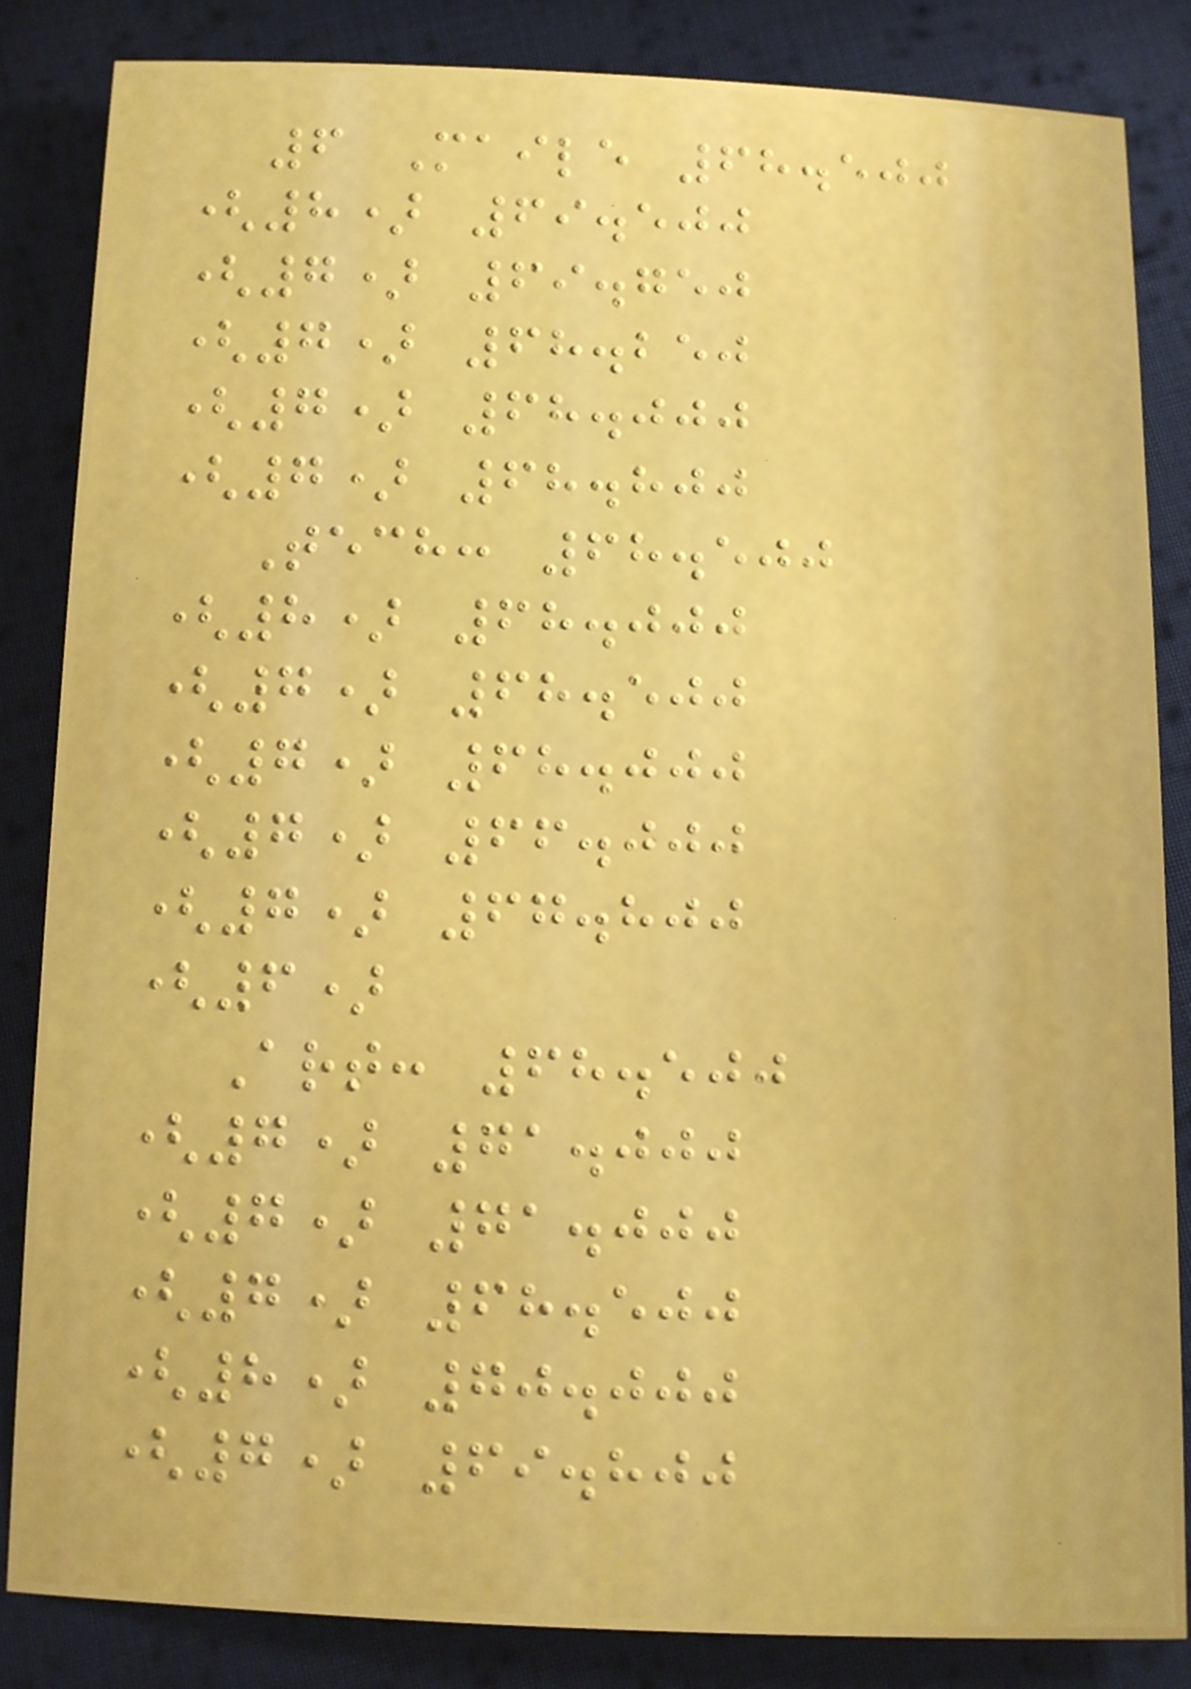6 Maile 68.500
(8) 69.500
(7) 69.750
(7) 68.250
(7) 68.000
(7) 68.800
Tech: 68.500
(8) 68.000
(7) 68.500
(7) 68.000
(7) 66.000
(7) 67.800
(6)
Art: 68.500
(7) 71.000
(7) 71.000
(7) 68.500
(8) 70.000
(7) 69.800
